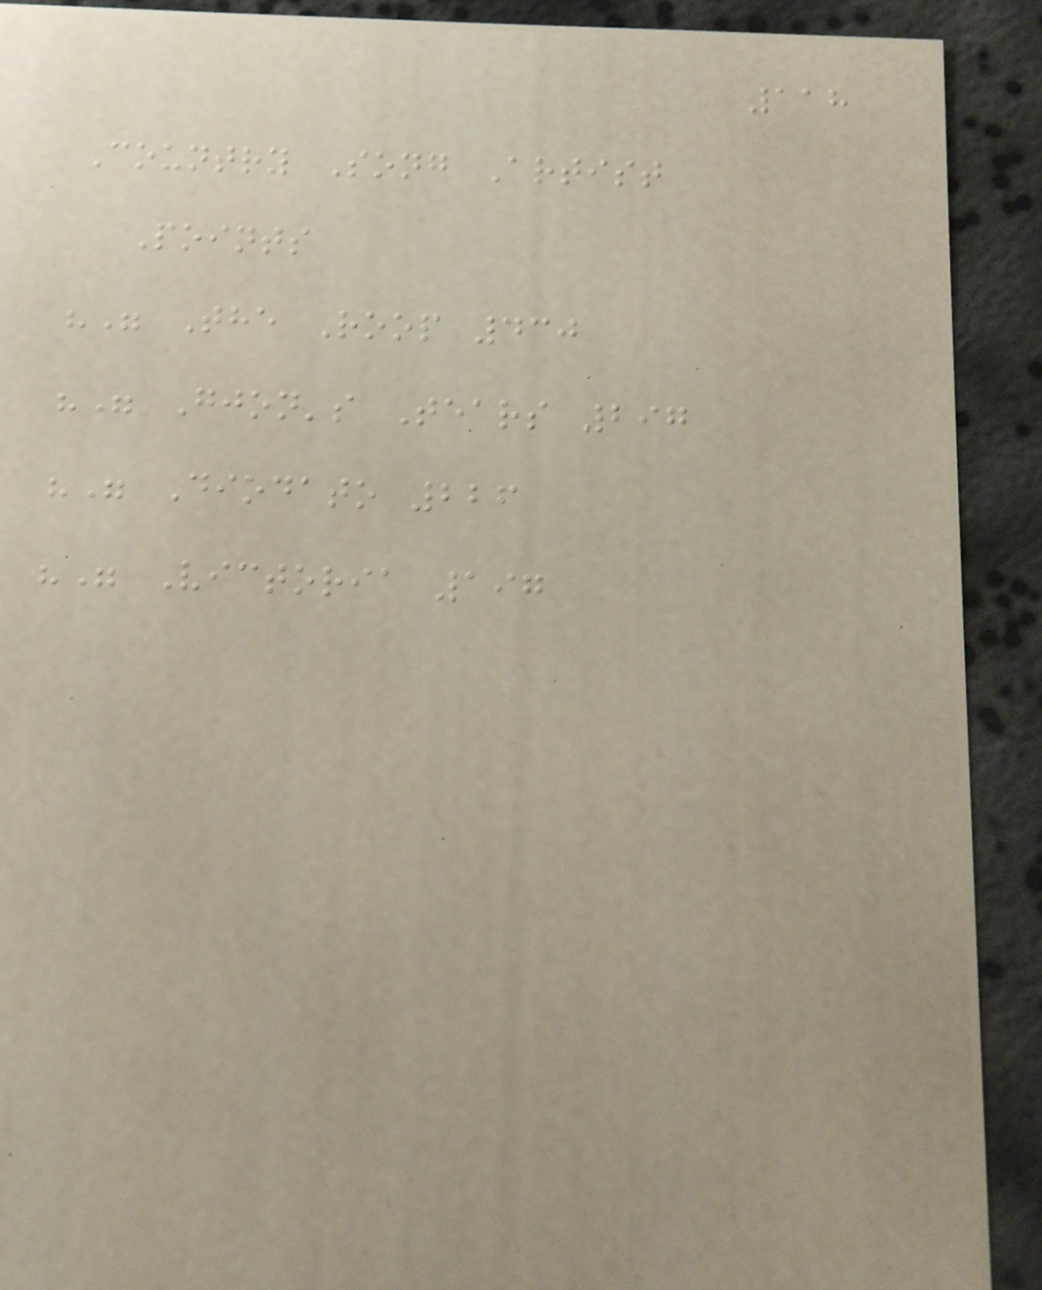118
Country Song Artist
Points
"" The Roop 430
"" Gjon's Tears 297
"" Diodato 226
"" Victoria 197
